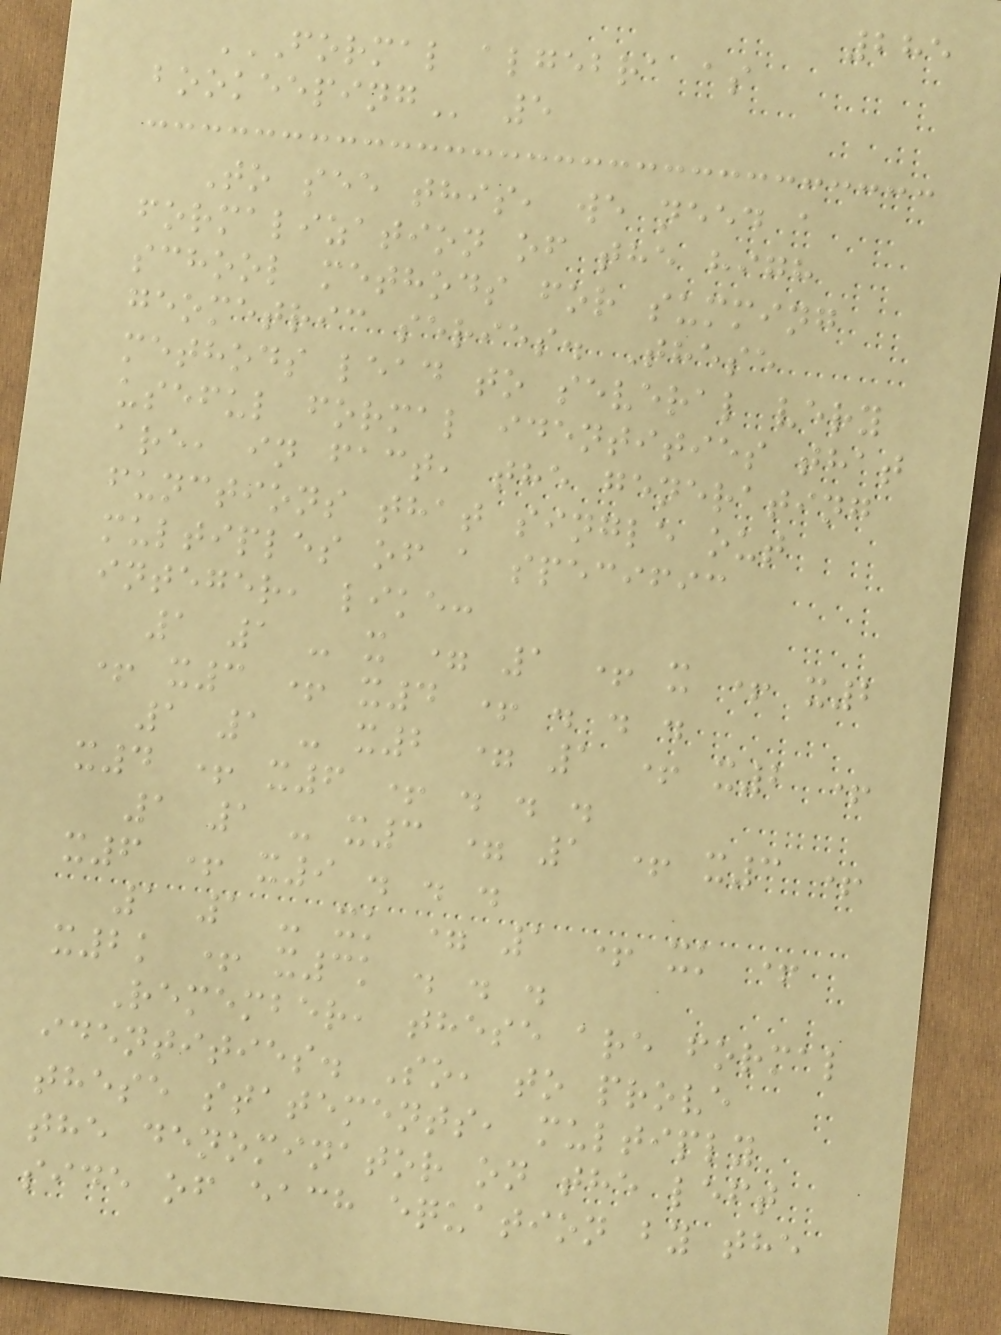285
FORMAL ALGEBRA AS
BOOKEEPING 5
To see this, we need a
formalization of the high
school methods for summing
geometric series. These
methods lead to several very
useful formal identities that
are, in fact, the generating
functions that single out
multiples of a specific
integer, like:
1 1 - x = 1 + x + x2
+ x3 + x4 + . . .
1 1 - x2 = 1 + x2 +
x4 + x6 + . . .
1 1 - x3 = 1 + x3 +
x6 + x9 . . .
1 1 - xk = 1 + xk +
x2k + x3k . . .
Remember, these are formal
identities. So, to prove
these statements, multiply
the denominator on the left
side of each equation by the
